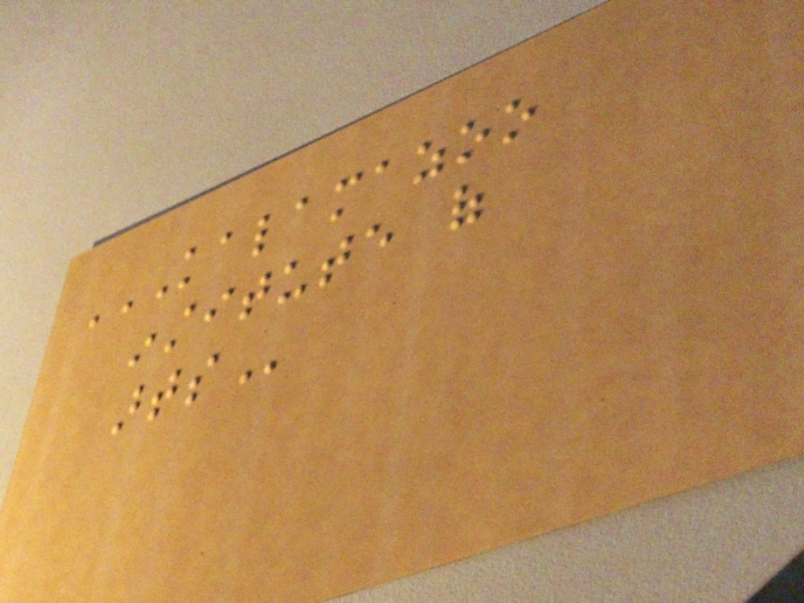KALAMAZOO
INSTITUTE OF
ARTS
